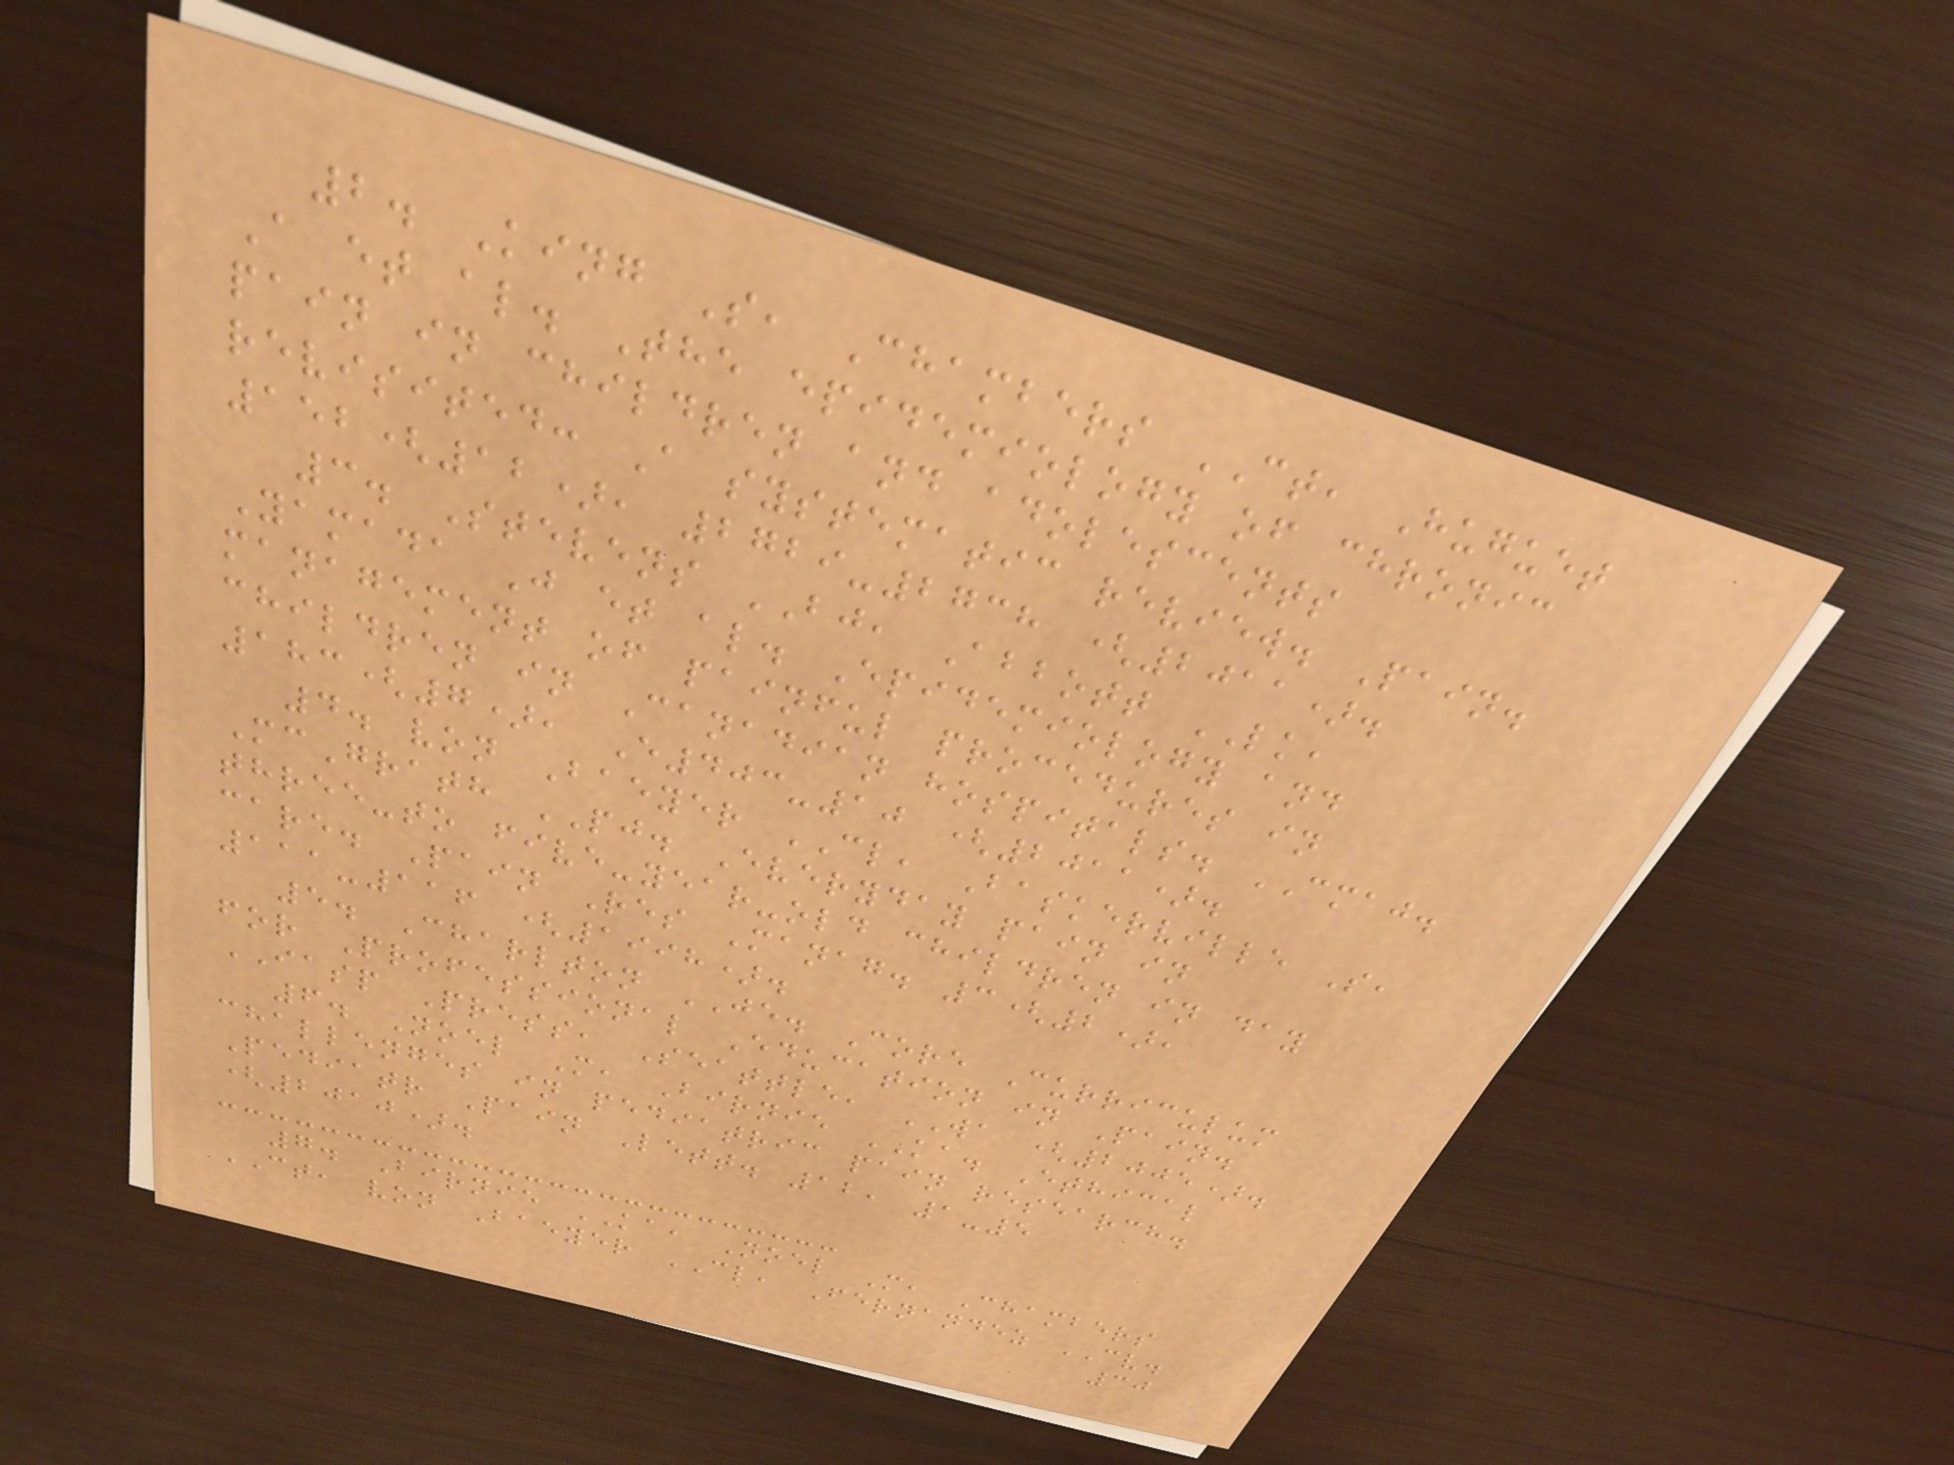2. King S, Chambers CT, Huguet
A et al. The epidemiology of chronic
pain in children and adolescents
revisited: A systematic review. Pain.
152(12), 2729-2738 (2011).
3. Stevens BJ, Abbott LK,
Yamada J et al. Epidemiology and
management of painful procedures in
children in Canadian hospitals. CMAJ.
183(7), E403-10 (2011).
4. von Baeyer CL, Baskerville S,
McGrath PJ. Everyday pain in
three-to five-year-old children in day
care. Pain Res Manag. 3(2),
111-116 (1998).
5. Charlton JE. Core Curriculum
for Professional Education in Pain.
IASP Press, Seattle, WA (2005).
6. Noel M, Birnie KA. Ethical
challenges in pediatric pain research.
Pediatr Pain Lett. 12, 1-5
(2010).
7. Birnie KA, Noel M, Chambers
CT, von Baeyer CL, Fernandez CV.
30
